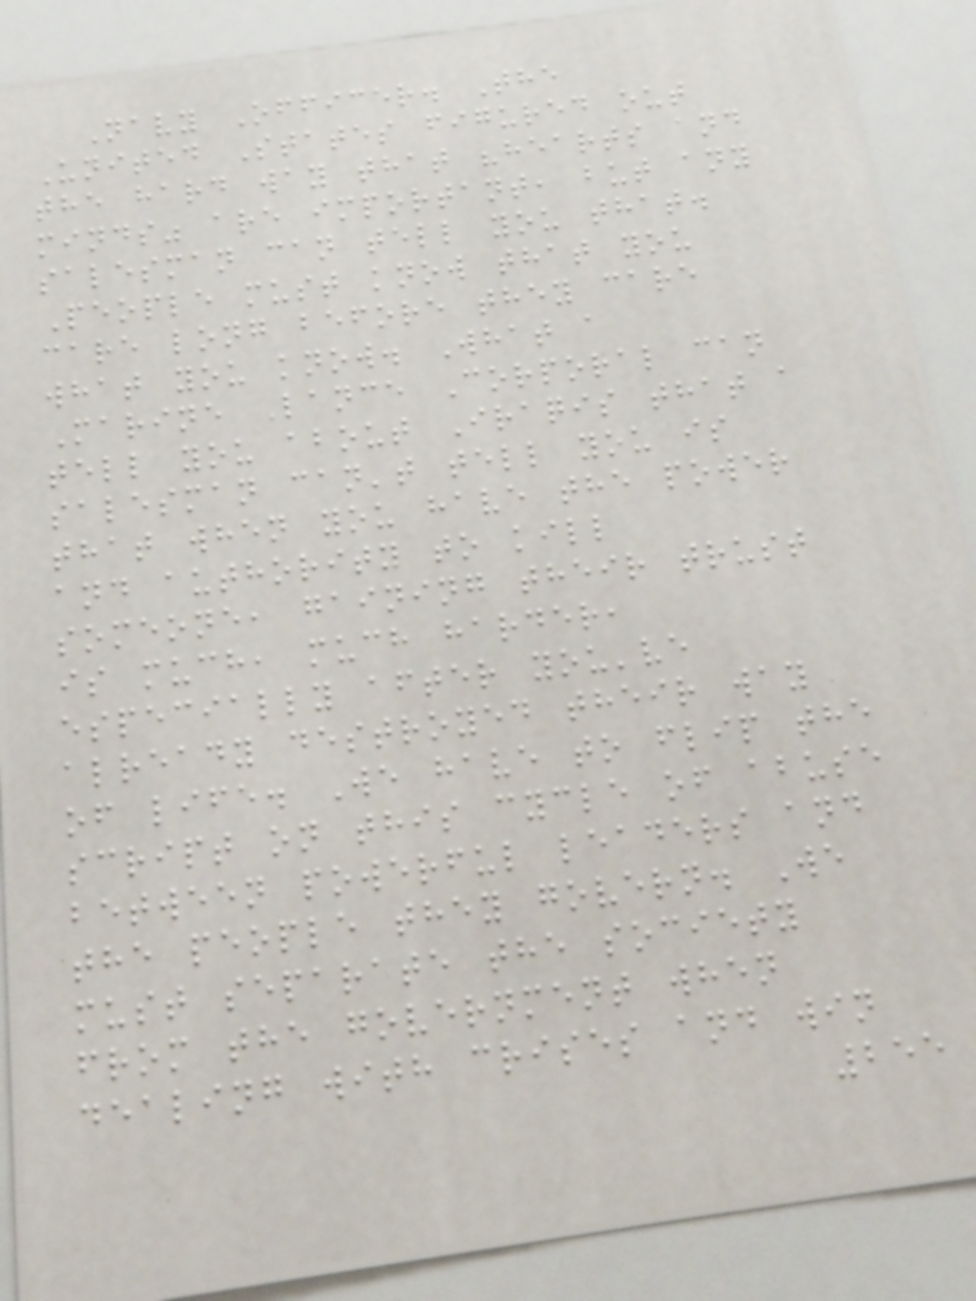Navy Officer. The
United States figured out
the hard way that "hearts and
minds" are important, but any
salesman can tell you that.
People must know that you
care long before they care
what you know. What a
Marine Lance Corporal can
tell you about Iraqis that a
salesman can't tell you is
that when you have the power
and authority to kill
someone, gaining their trust
is much, much harder,
especially after you've
already destroyed their way
of life. We have to flip the
script on this cycle of abuse
between powerful leaders and
the people they govern. We
must separate the society
from the government when
dealing with crises and win
255
